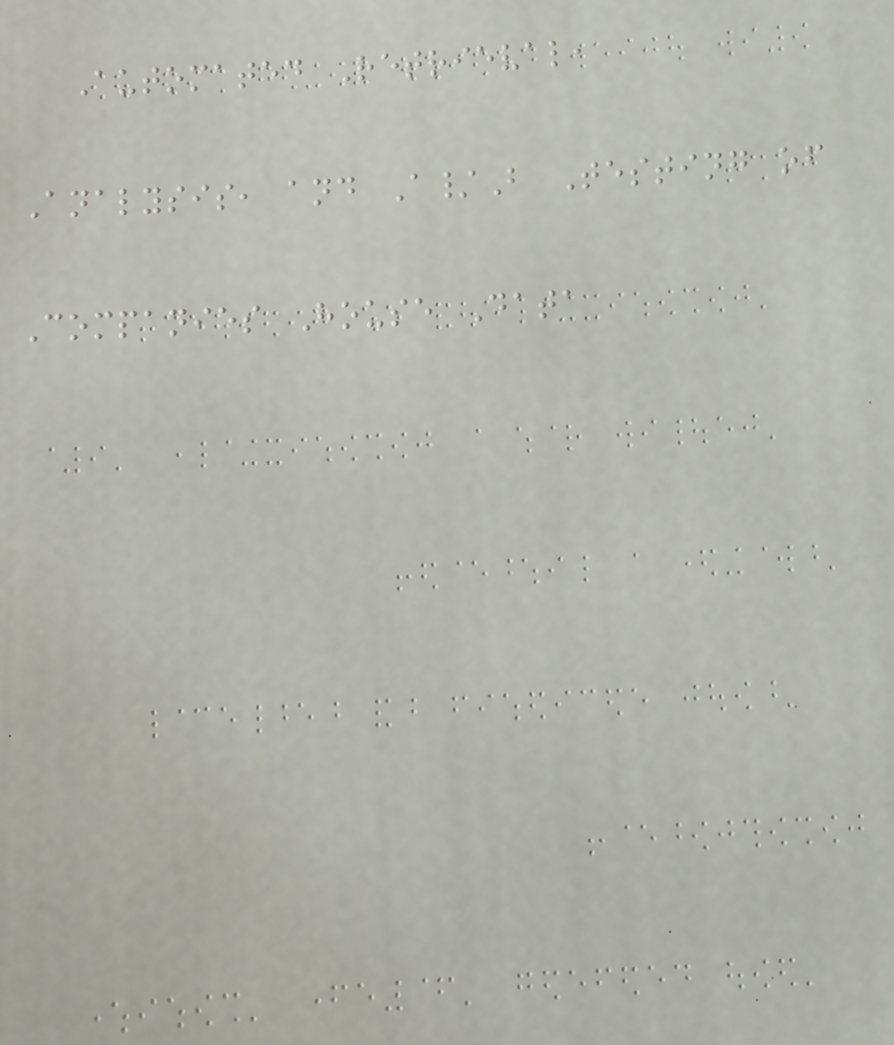Automated Retrieval,
Analysis, and A/B Testing of
Companies House Data
